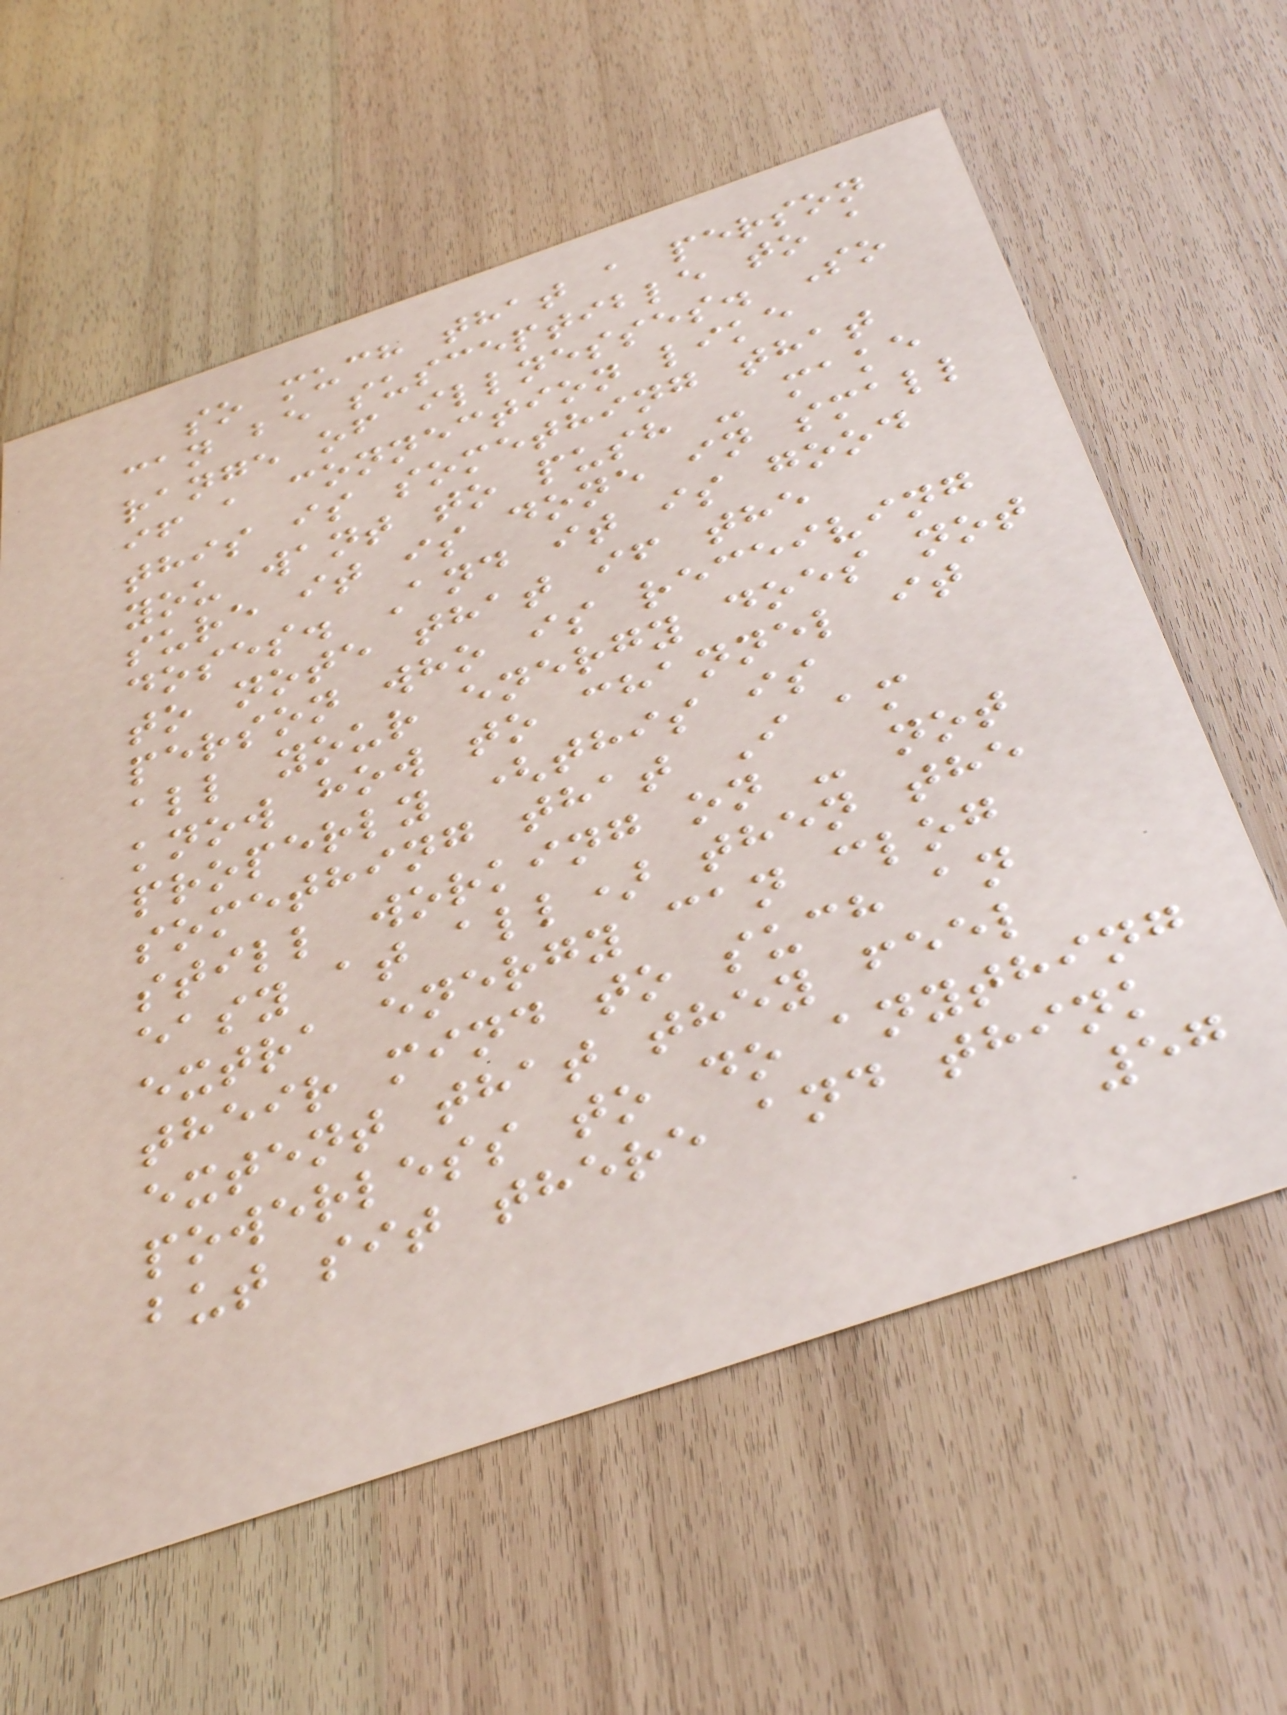so much that a person
can be susceptible to a
range of illnesses. So
if a connection like
this is something that
you want to push - make
sure it is done in small
doses. And it is good
to note that if the
person who is receiving
all your energy does not
know how to channel it
properly (this is
something that I am
still working on - not
easy at all) then the
extra energy can clog
their mind to such an
extent that they feel
powerless to do anything
but sit there and think
57
